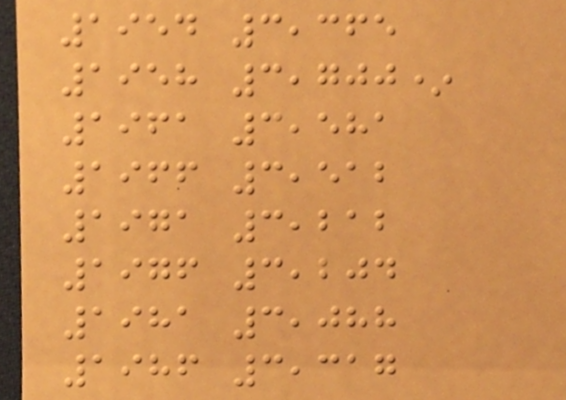1954 3,365
1958 3,700*
1961 3,581
1966 3,512
1971 3,212
1976 3,204
1981 3,088
1986 3,317
